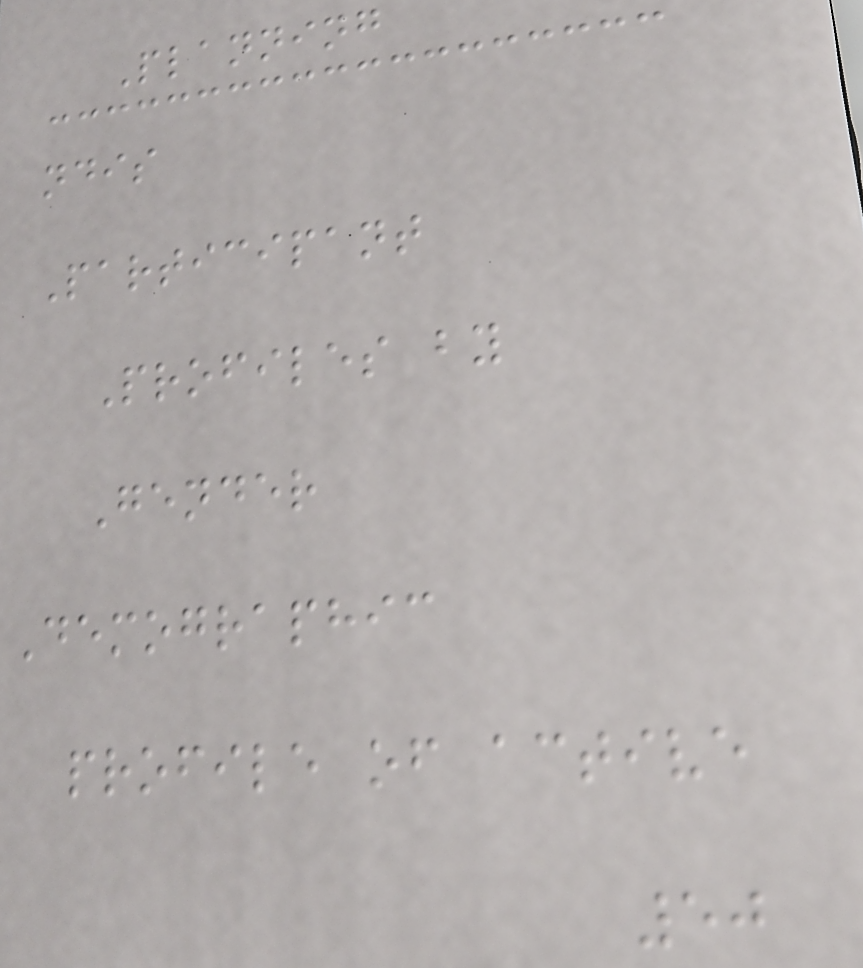Planning
ndis
Participant
Profiles by
Gender
Demographic
profile of active
50
